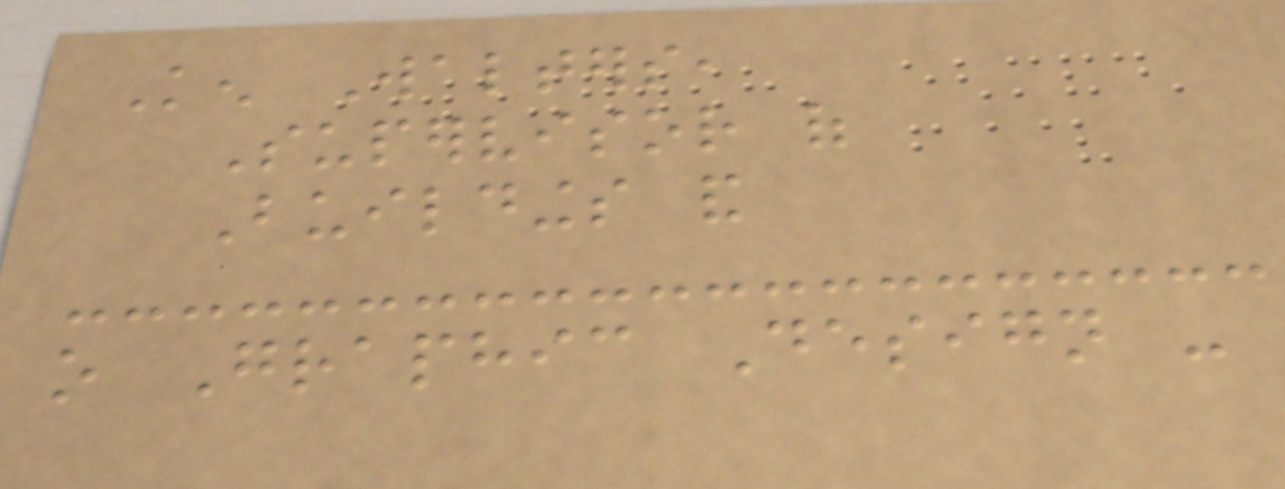Ken Walters,
Supervisor of
Buildings and
o Graphic Design -
